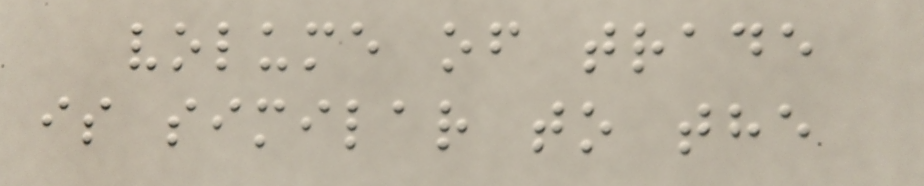volume of trade
is similar to the
